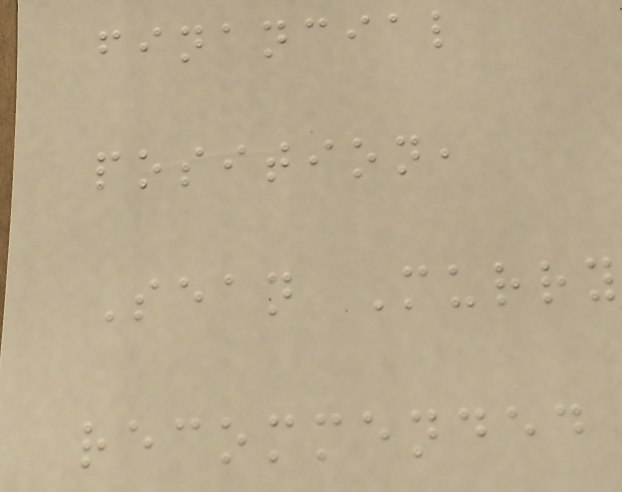financial
position,
Sean Murry
recommended
